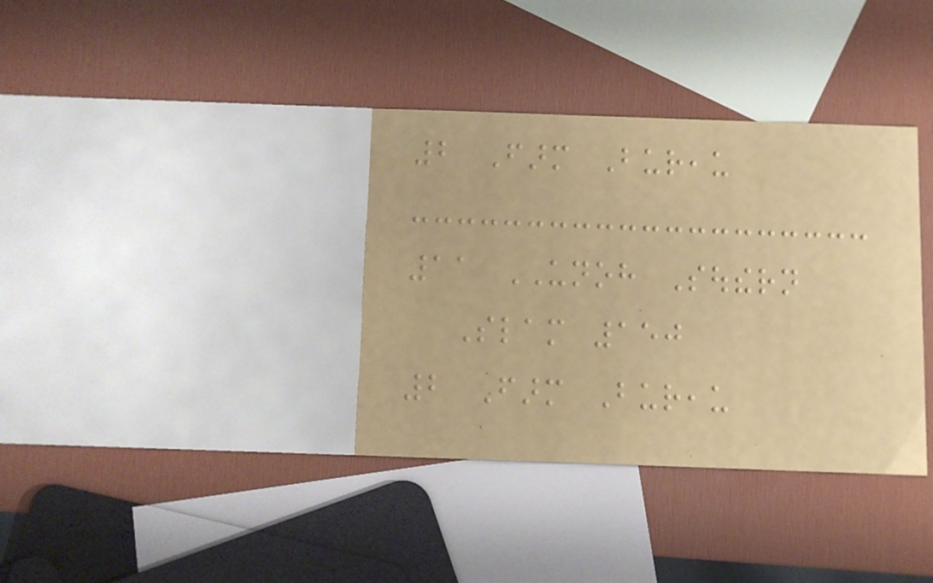2 Farm Bureau
11 UNOH Southern
Slam 150
2 Farm Bureau
